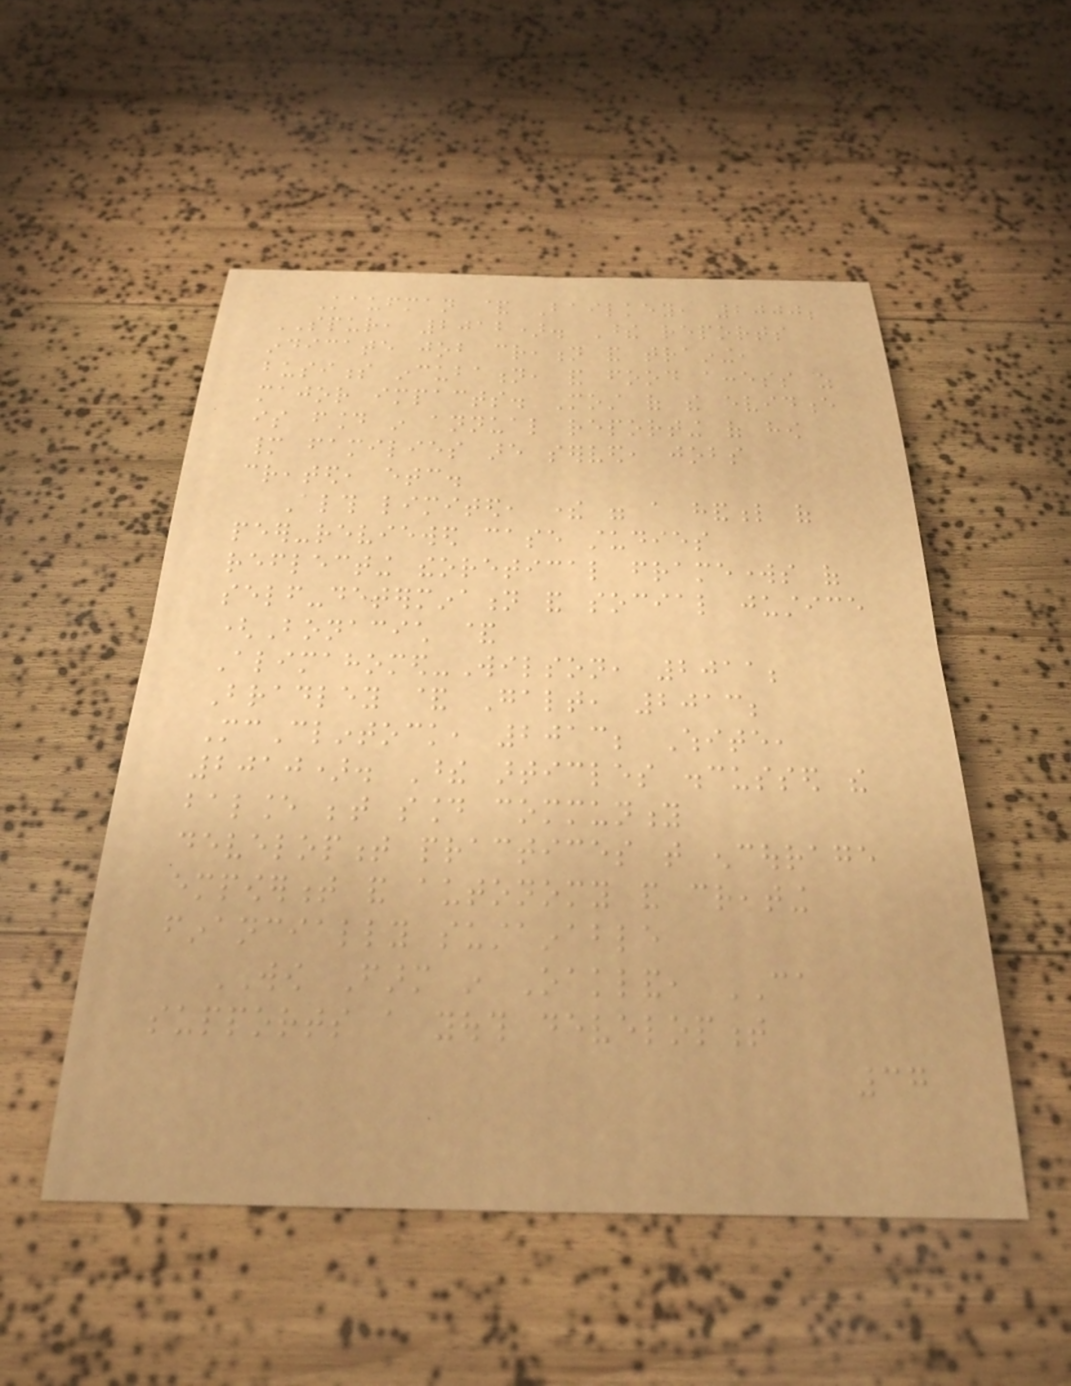Kaufman & Bailkey, 2000;
SPUR, 2012). These reports
indicate job creation and training,
business incubation, and food access as
major impacts. Most of the evidence
is found in annual reporting of how
many families are served, jobs
created, etc.
Although limited, there were a handful of
peer-reviewed case studies
reflecting theoretical frameworks of
self-determination and social justice
(Bonacich &
Alimahomed-Wilson, 2011;
Bradley & Galt, 2013;
McClintock, 2013; White,
2010). These articles discussed the
balance between sound community
development practices that encourage
empowerment and autonomy and creating
financially sustainable
WOW Farm in Oakland, CA
supports a youth development
37
